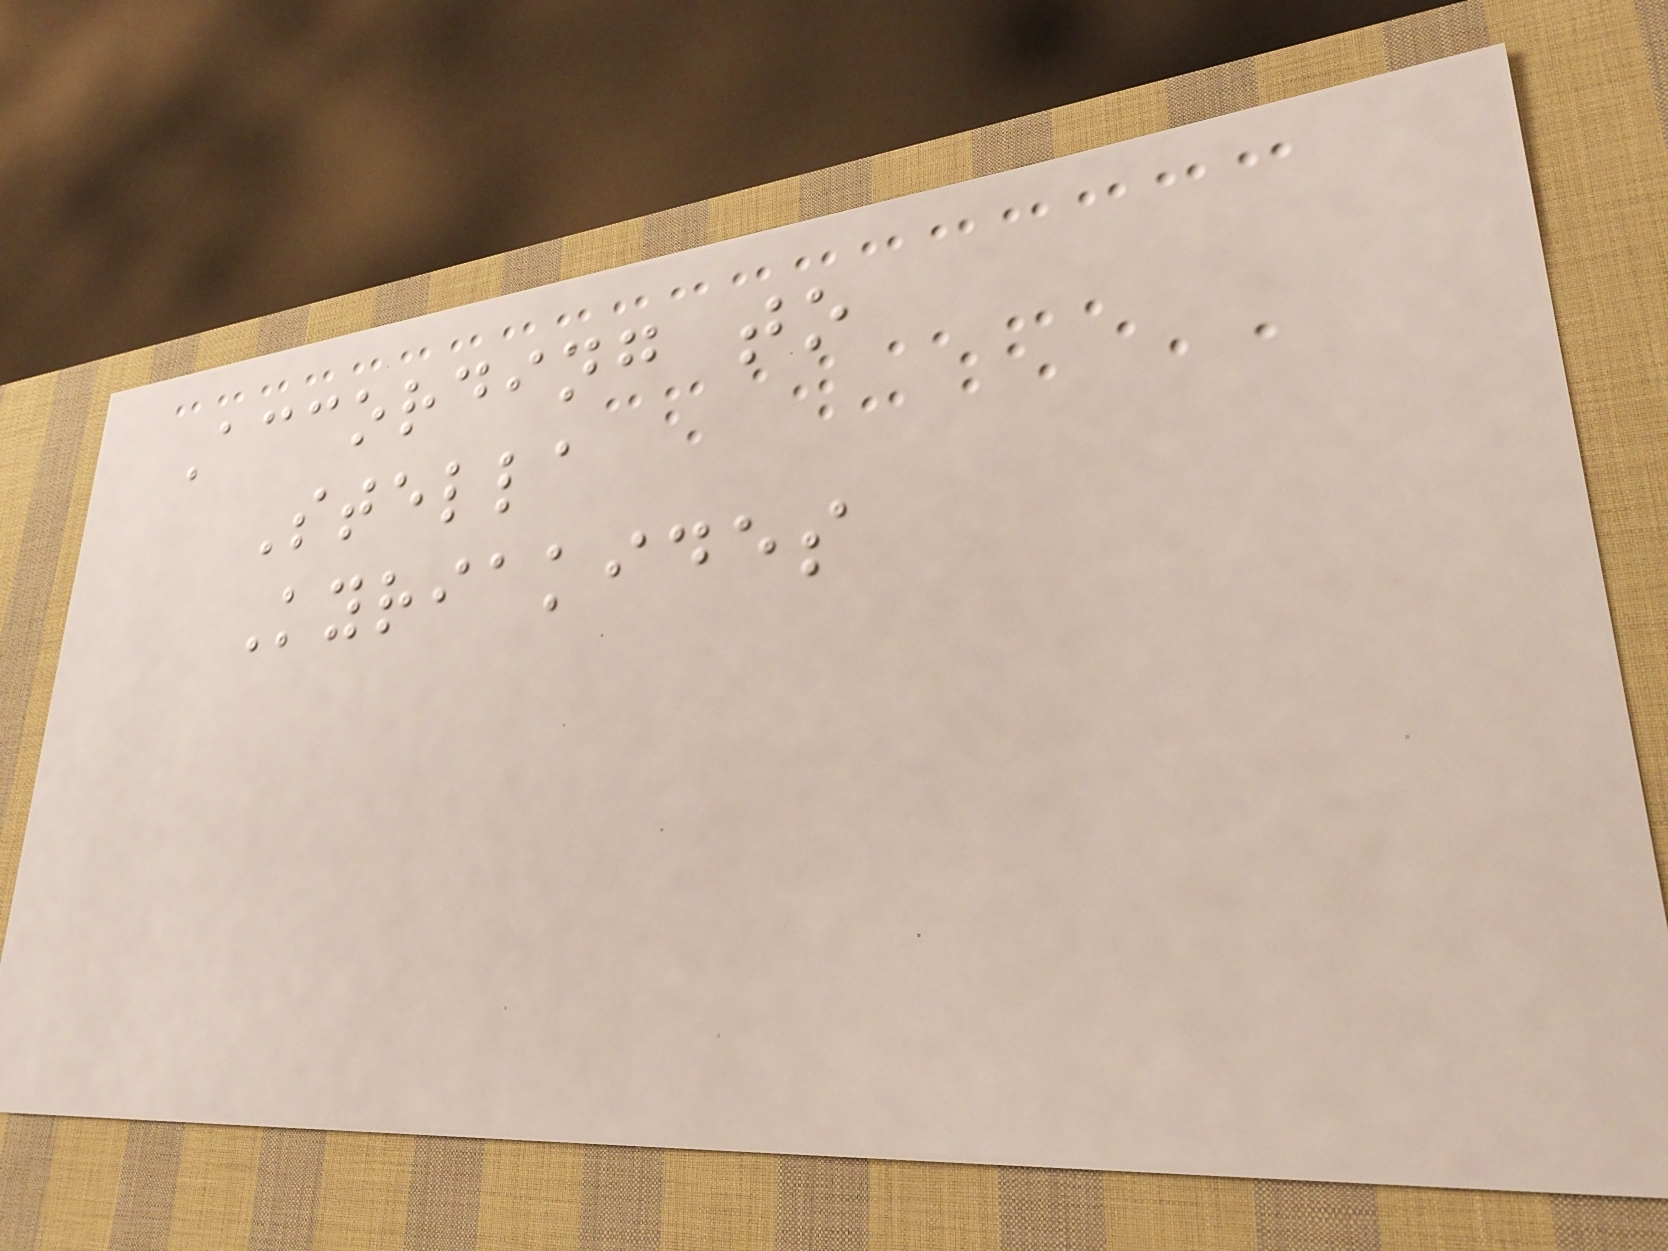According to
Stella
Kyriakides
